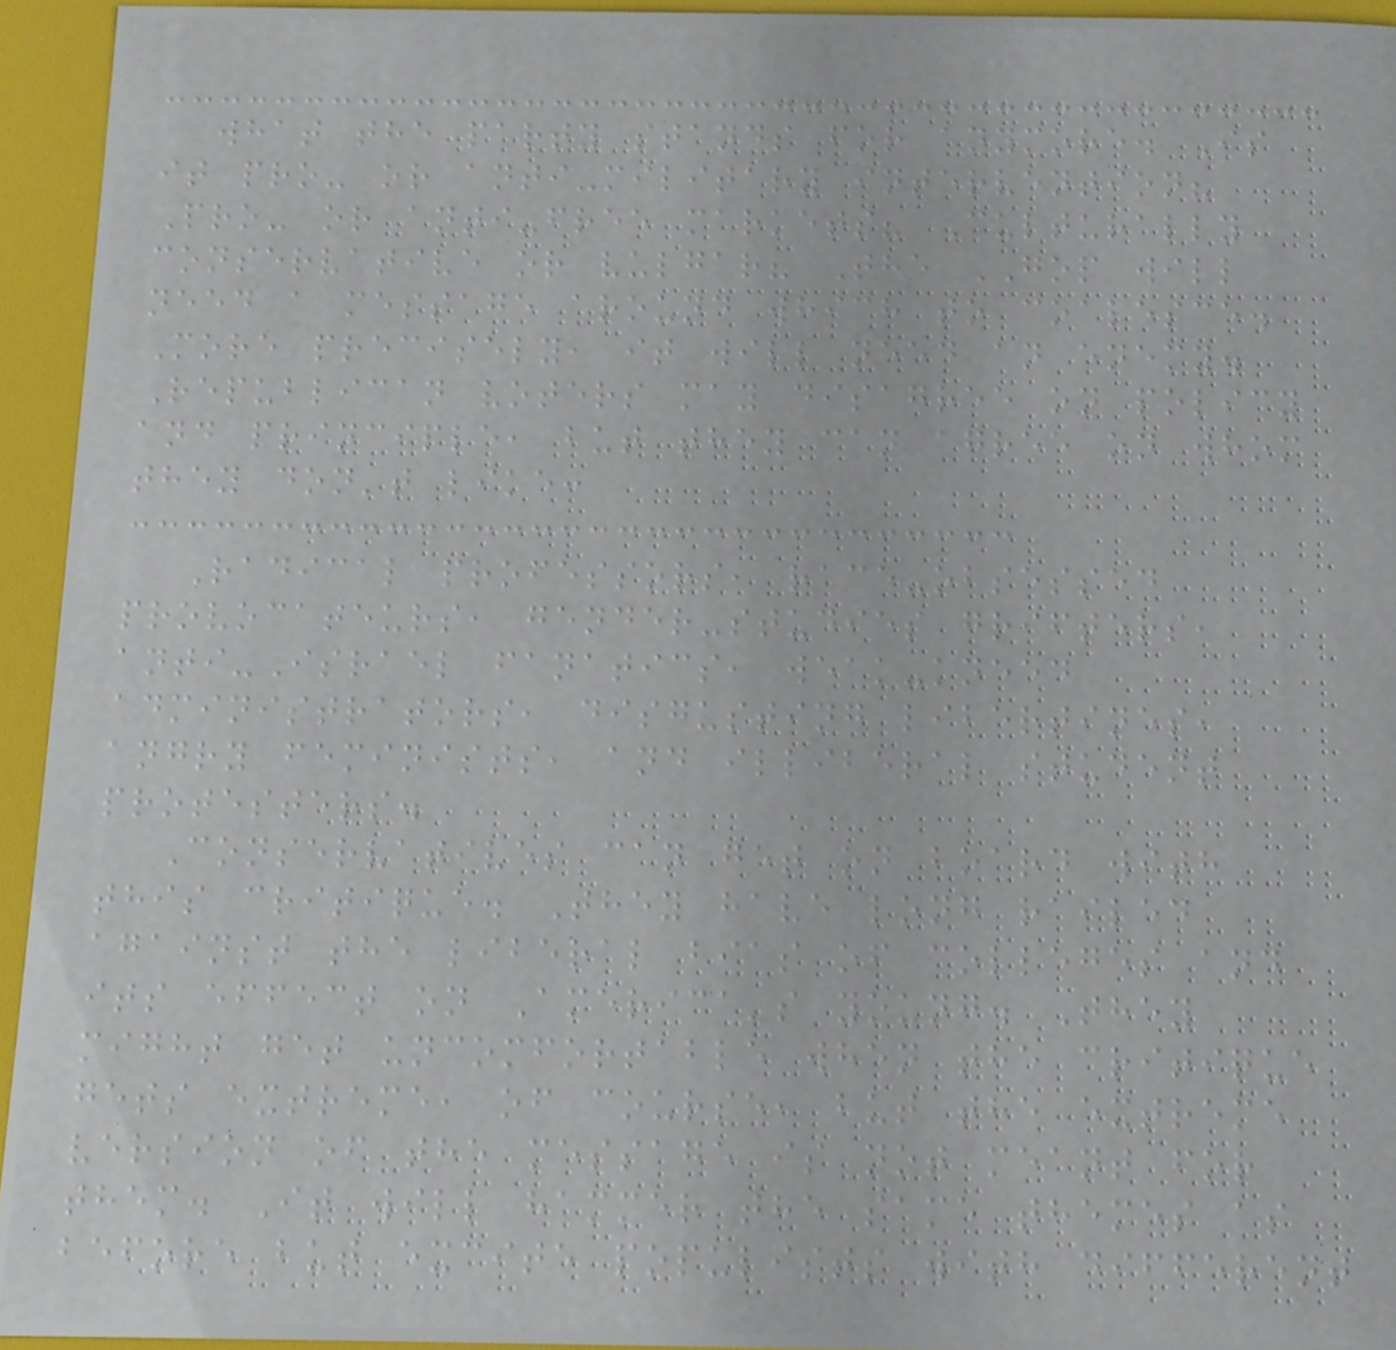what the party stands for anymore. Is
it pro- or anti-military intervention?
Pro- or anti-free markets? Culturally
conservative or vulgar? The GOP will
need a message around which to coalesce.
More precisely, it will need an enemy.
Republican voters may disagree on policy
and principle, but they can agree on whom
they don't like:
Radical professors, race-obsessed
provocateurs, gender-studies grifters,
anti-Israel fanatics, weak-kneed
administrators, disgusting libertines,
angry feminists, and illiberal student
protesters.
Conservatives can get on board with
this critique. They have long railed
against the liberal bias of colleges and
its effect on America's young. They
might get uncomfortable when the critique
gets extreme, of course, but the extreme
version of the message is not meant for
them. It will hammer the same themes as
before but excite populists with different
